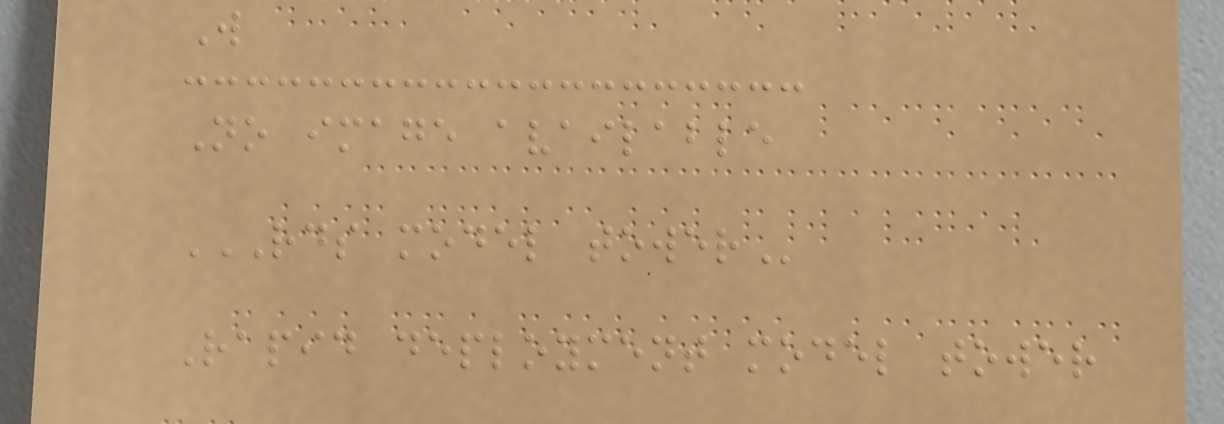W
No image available
RDS MODEL TOWER
Rapid deployment model tower
